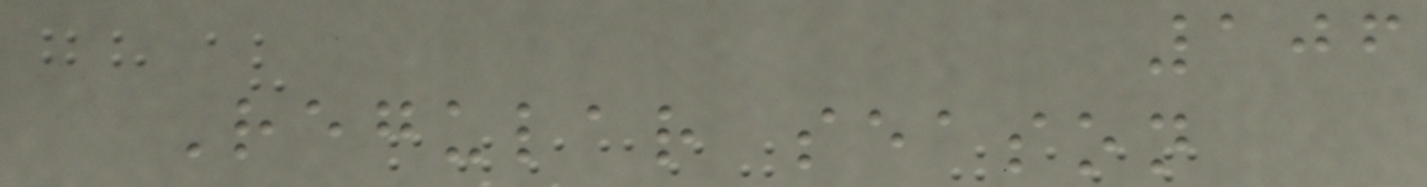106
Regular season
